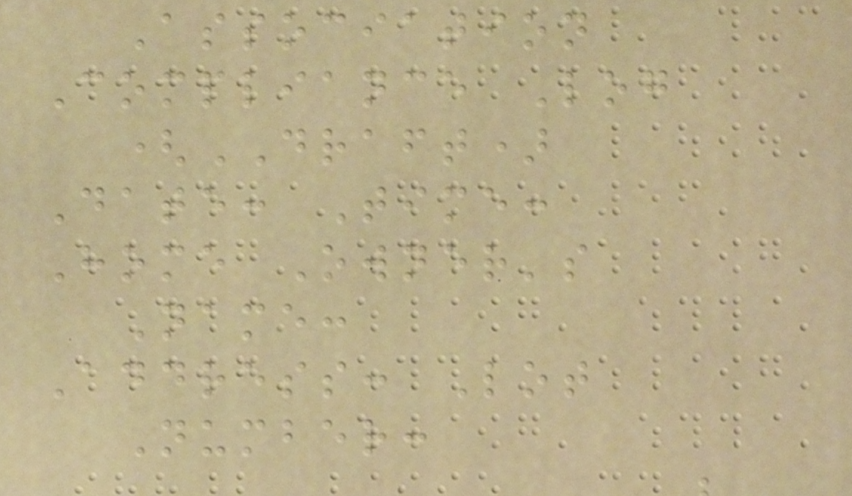Association
Compliance Log
(DRAFT)
Date: Time:
Home Owner's
Name:
Address: Lot
Number:
